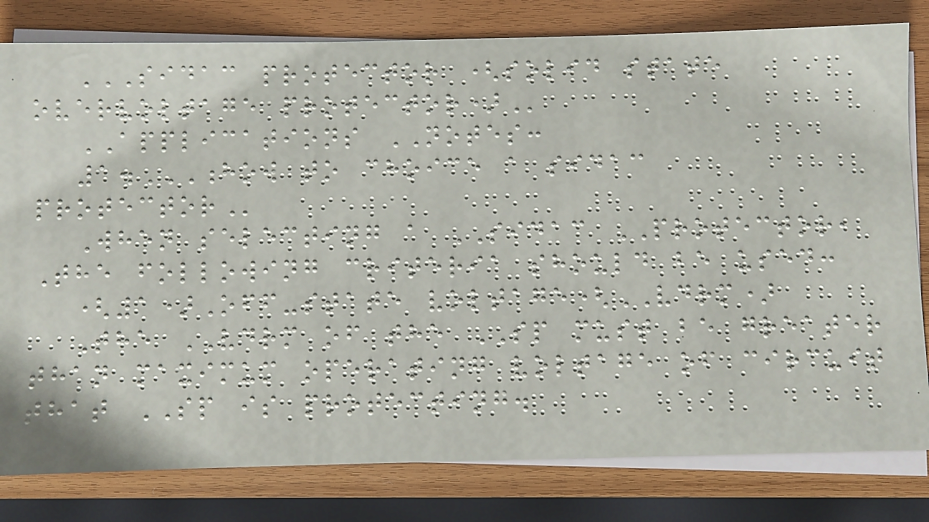SIDAC PROTECTOR (SOLID STATE
OVERVOLTAGE PROTECTOR)
APPLICATIONS NOTES:
1.HOW TO CHOICE A SIDAC
PROTECTOR
When selecting a SIDAC PROTECTOR,
The following criteria should be used:
(1)Off-state voltage(VDRM)
The VDRM of the SP must be greater
than maximum operating voltage of circuit
that SP is protecting.
